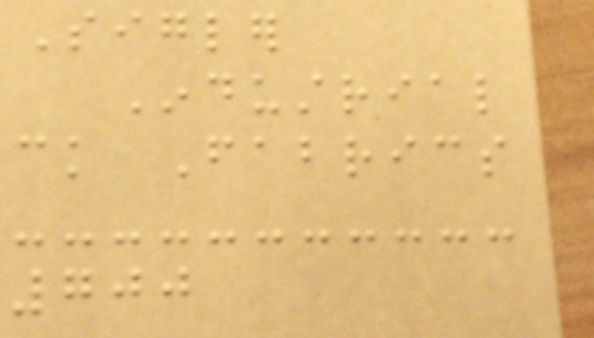Sigler
Industrial
ck Fabrics
700
